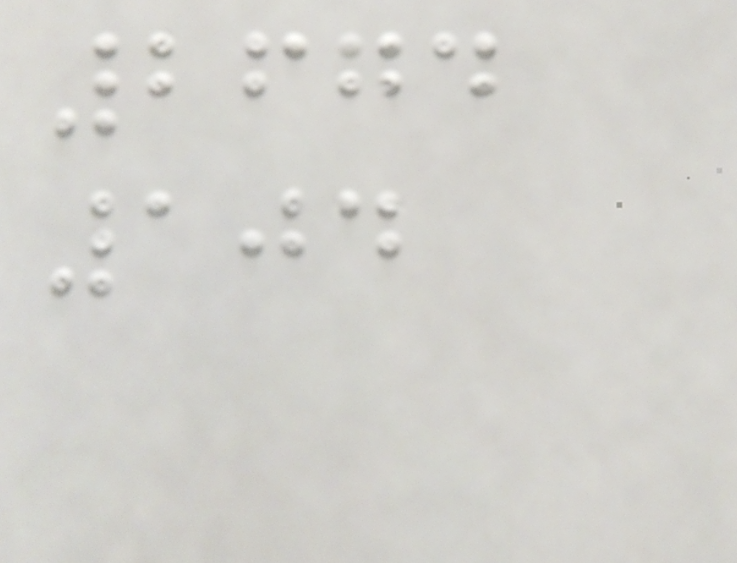2674
104
